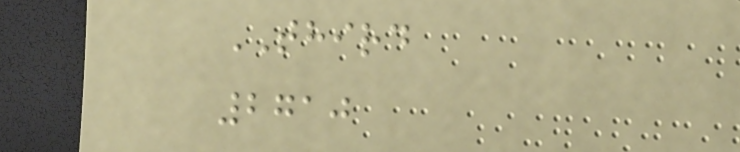THIRD
2710
